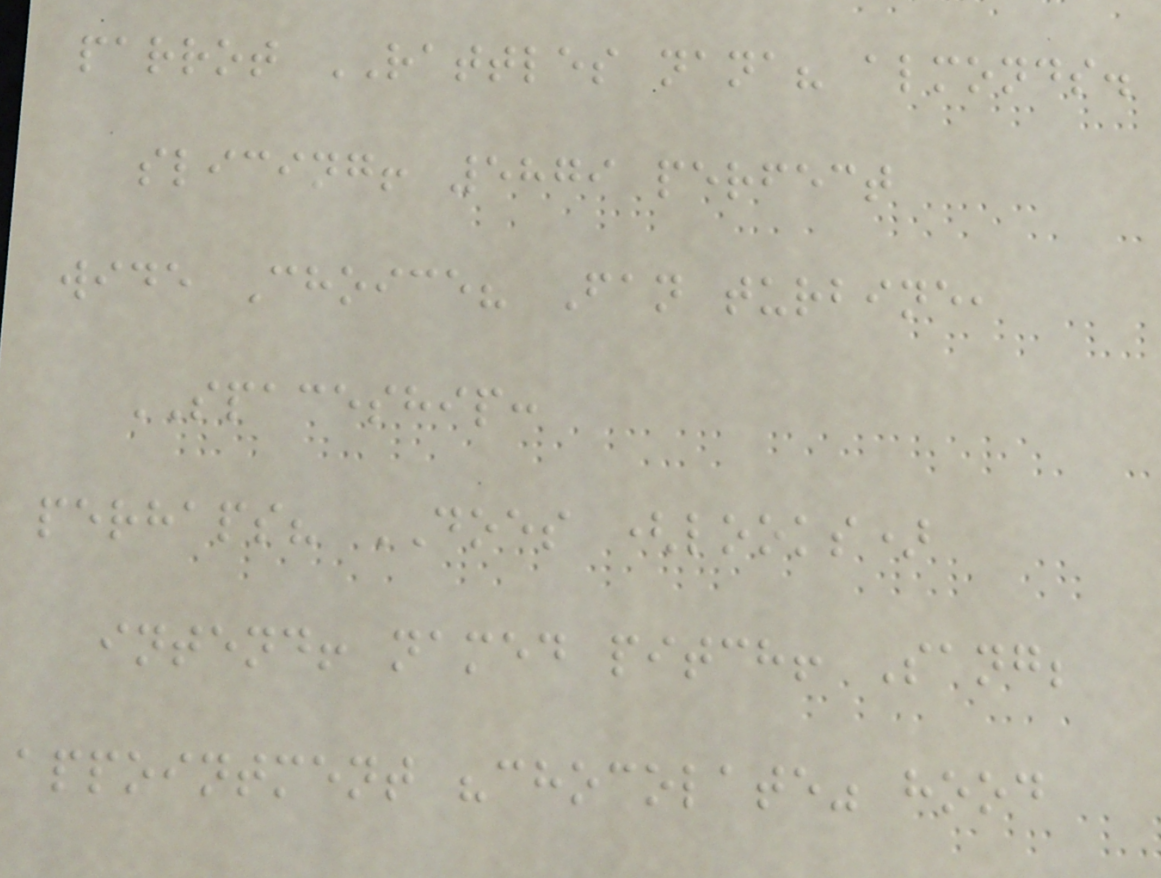parrot RATTLES nana? almonds.
slicing! 5879 perfect
wide Choice? Fan turbine,
SPACESHIP:
perhaps? DOES (looks)
intend! named pitch! Sang;
appointment "chocolate" hood
